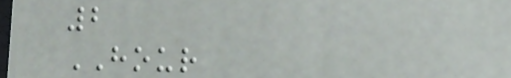2
HOUR
